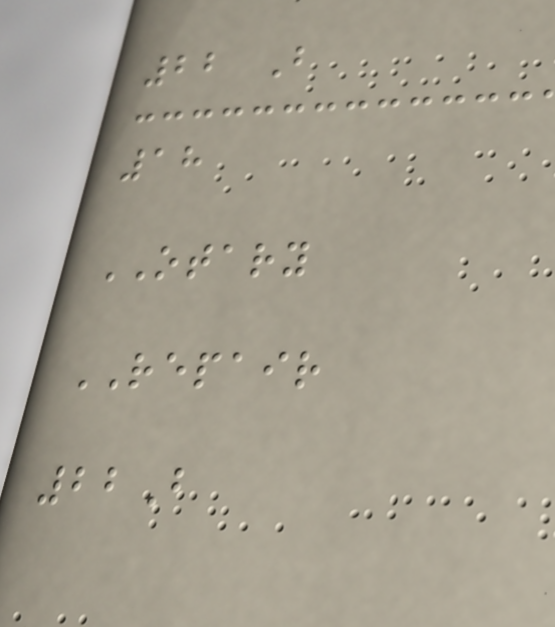22 B
18
OTARY
REPAIR
22B
